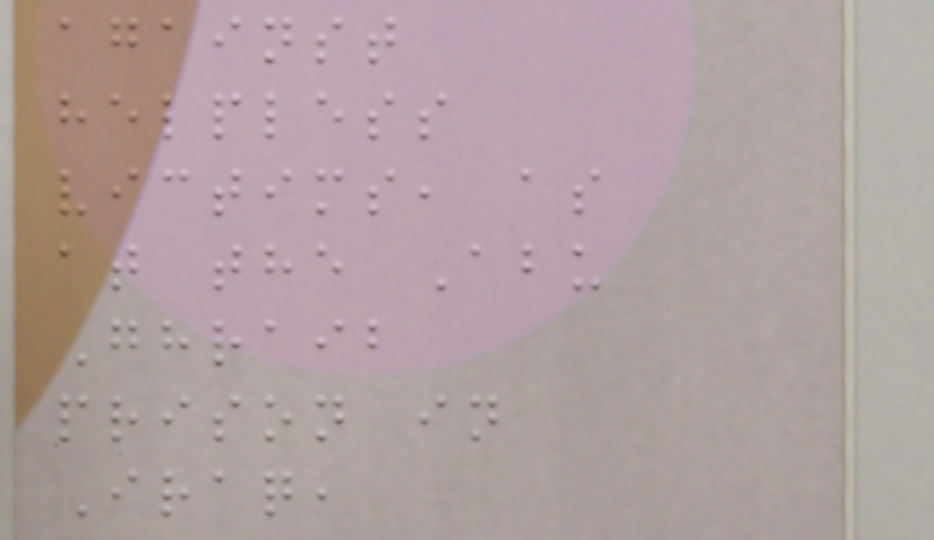against
helpless
victims, as
at the Abu
Ghraib
prison in
Iraq,
